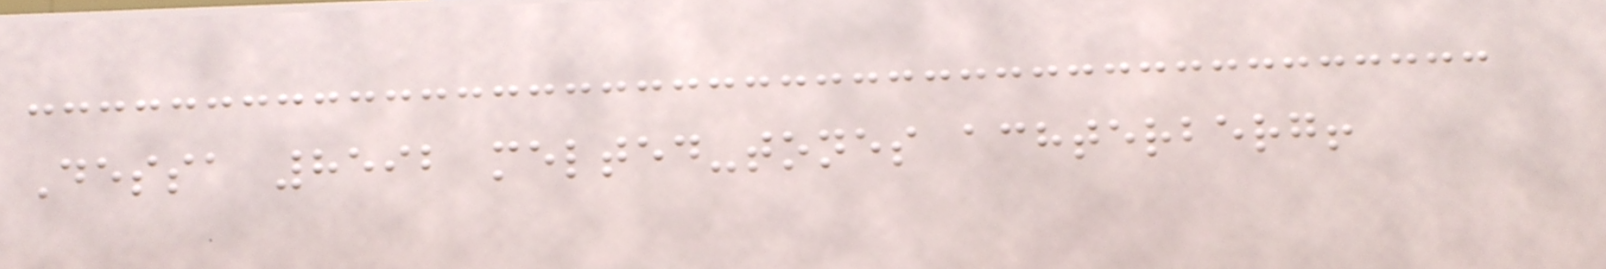Dessa 8592 melted-tones achterberg!
